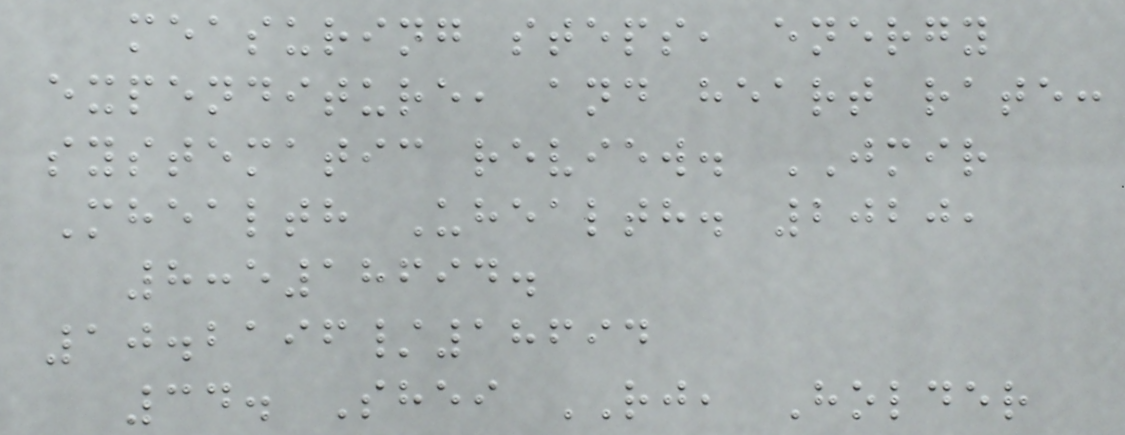measuring steps, energy
expenditure, and heart rate:
systematic review. JMIR
Mhealth Uhealth. 2020,
8:e18694.
10.2196/18694
34. Shei RJ, Holder
